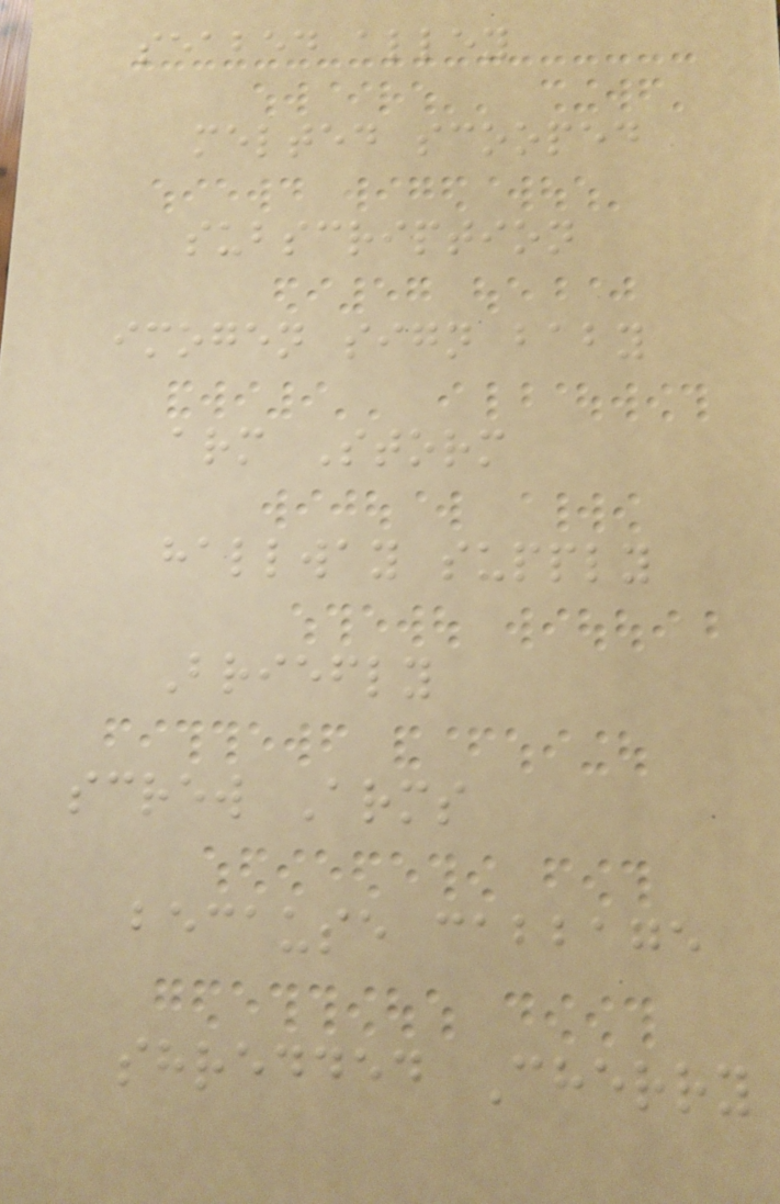seabed alley
melted scooped
subscription
imogen sign baby
arm Storm
hallway supply
Briefly
screw Arms
because cabbage
shredded Cherry
